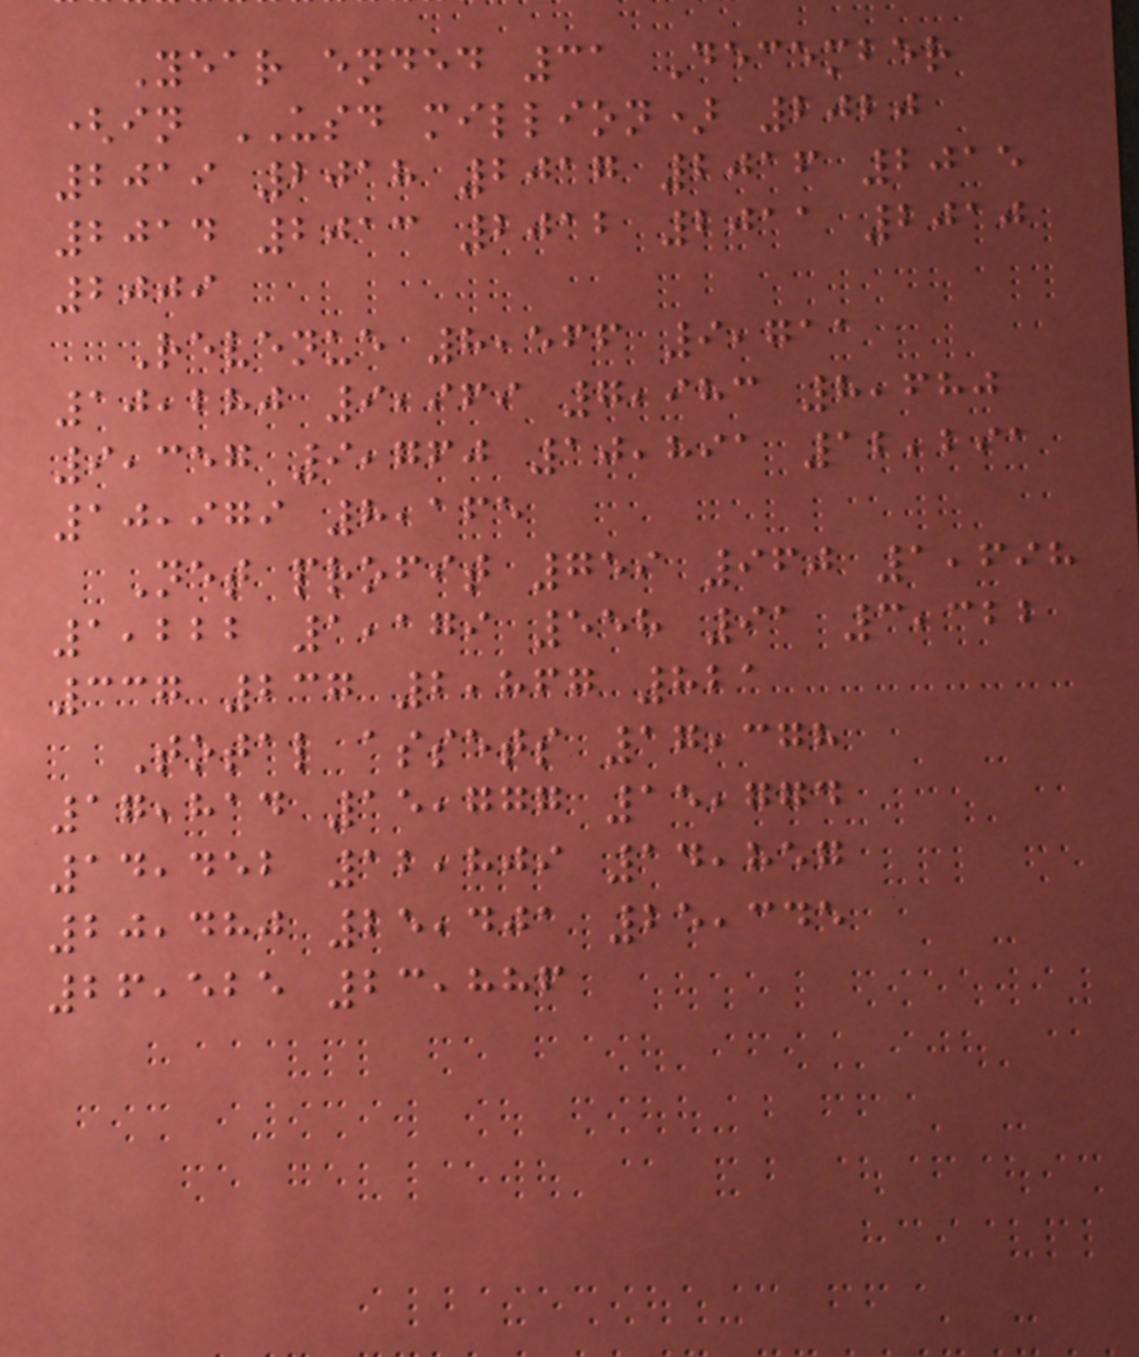Year ended 31 December
(in USD million) 2020
2019 2018 2017 2016 2015
2014 2013 2012 2011 2010
2009
Revenue 8,566 9,711
10,280 9,969 7,983 8,680
9,357 9,760 10,891 12,291
10,979 8,165
Net profit 759 960 1,698
1,222 1,179 558 91 3,322
337 237 2,867 821
Total assets 17,378
17,814 15,777 15,774
14,452 12,809 14,857
20,480 25,401 25,345
26,525 23,886
